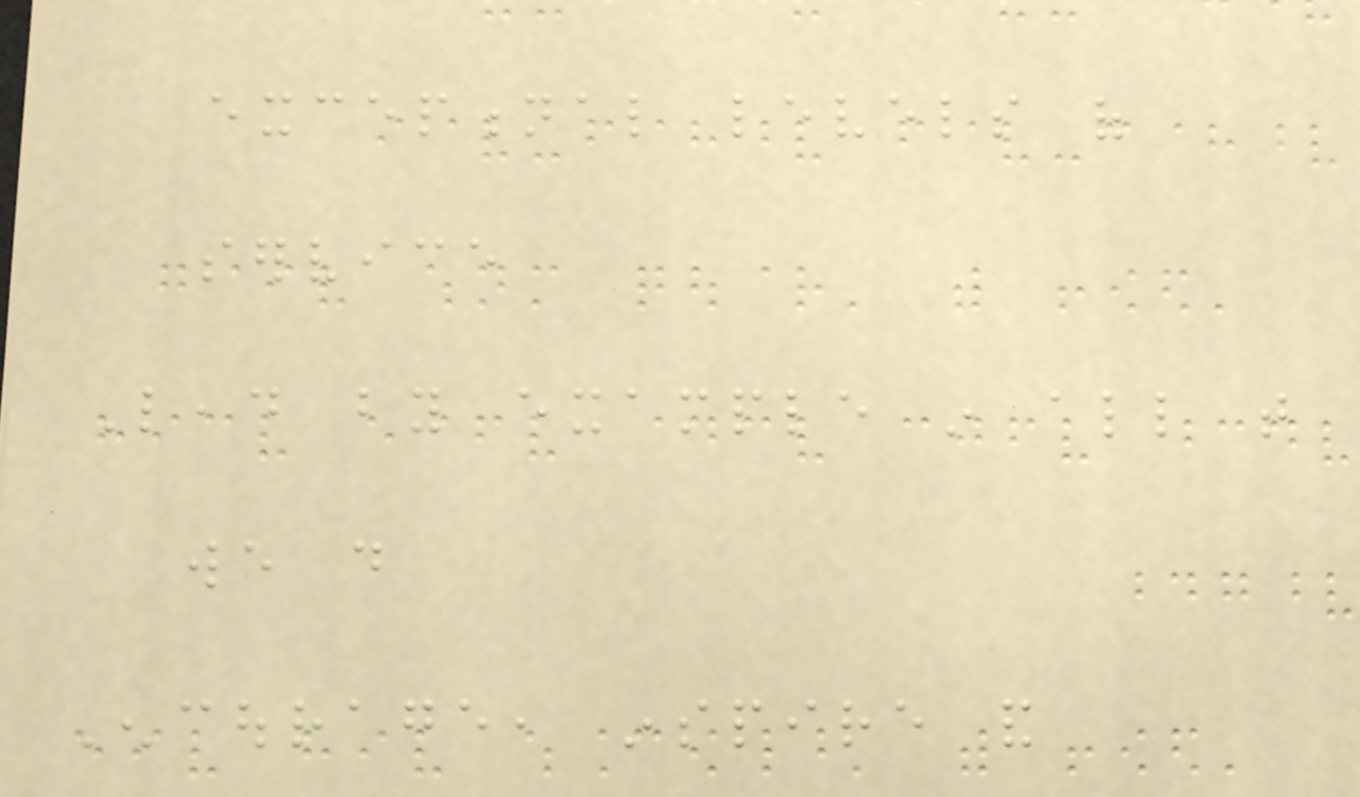exceptional levels of
service
Lead by example in all that
we do
Encourage, inspire and
